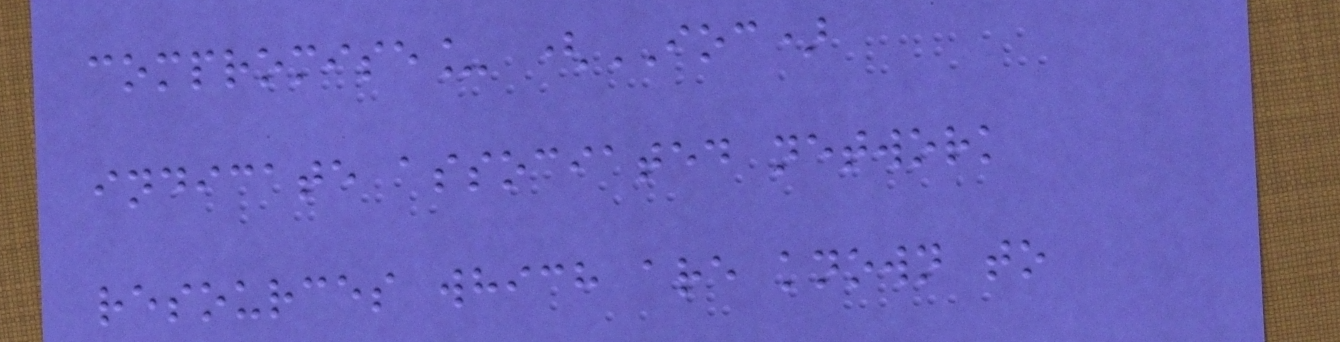compromise_ (IOC)
indicate associated network
resources which are known to
